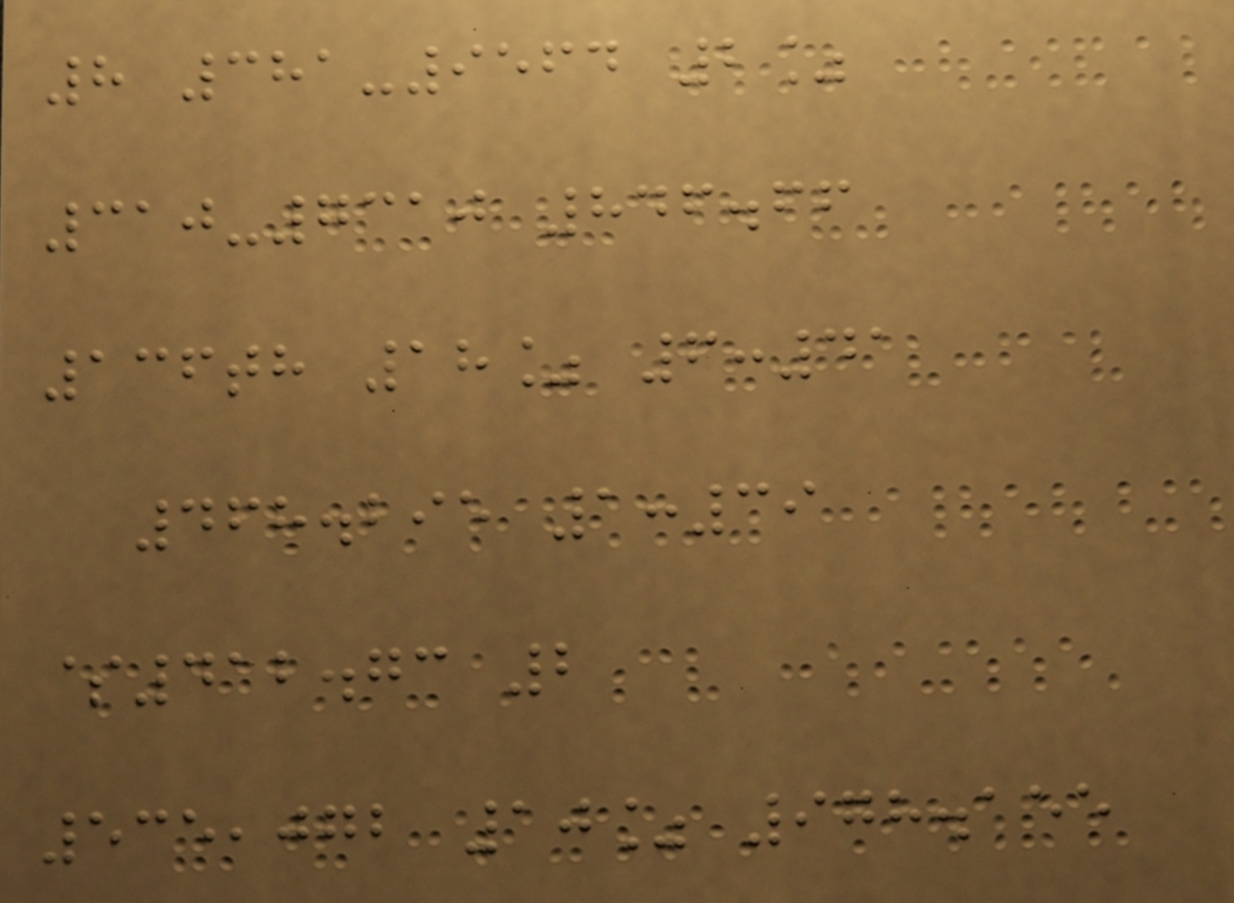8 381-9564 2%
310-7310 846.66
136th 18% 6:41
468.295 1:39
$412.73 2
535,072 10% 978.155
